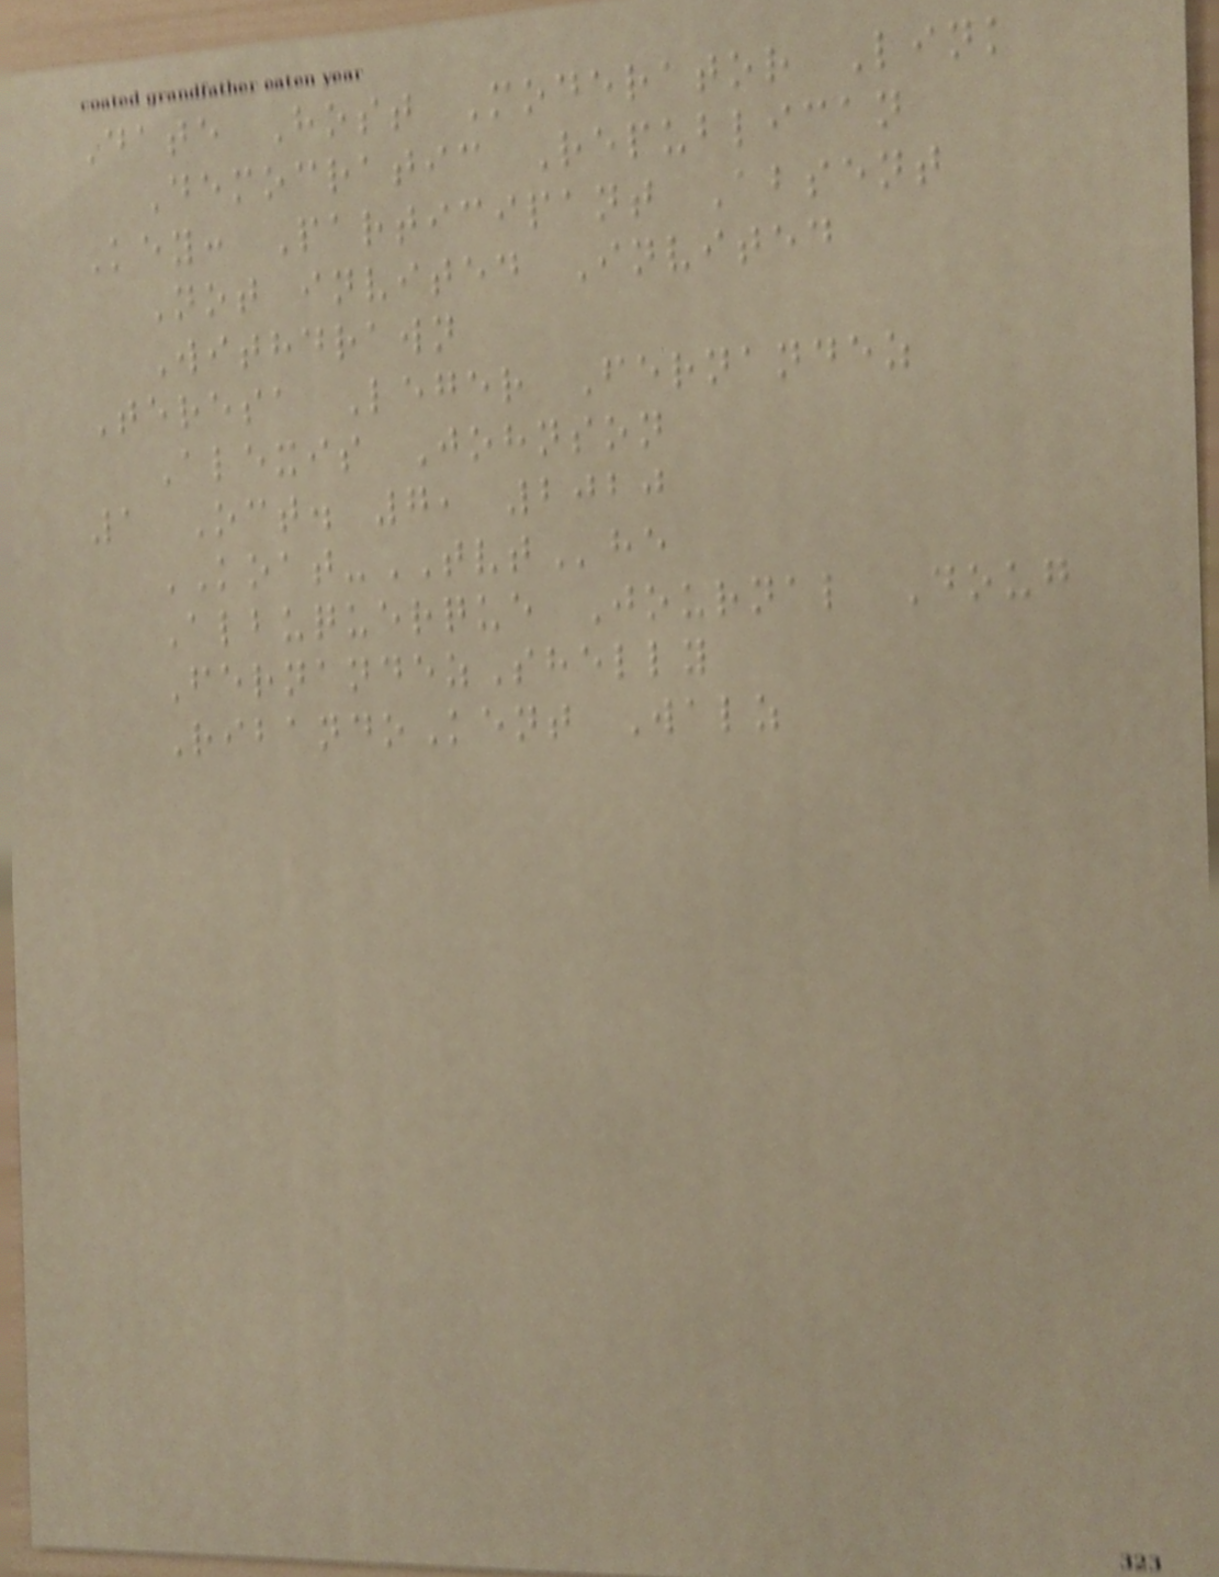Date Host Moderator Link
Democratic Republican
Key: Participant Absent
Not invited Invited
Withdrawn
Teresa Leger Fernandez
Alexis Johnson
1 Oct. 7, 2020
KOAT-TVThe
Albuquerque Journal Doug
FernandezShelly
RibandoKent Walz
